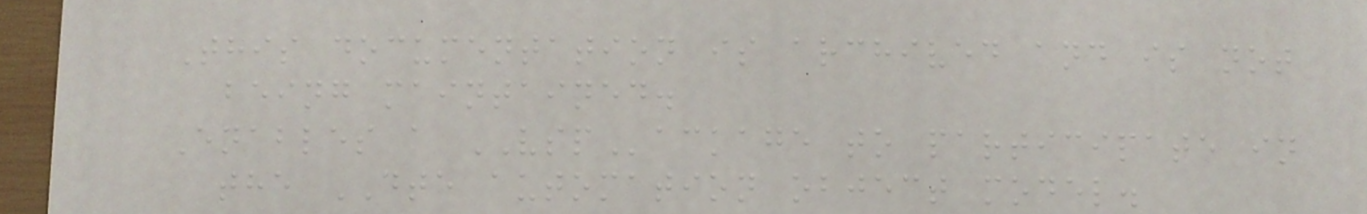This documentation is archived and is not
being maintained.
Enables a VSPackage to participate in
the DTE automation object model.
